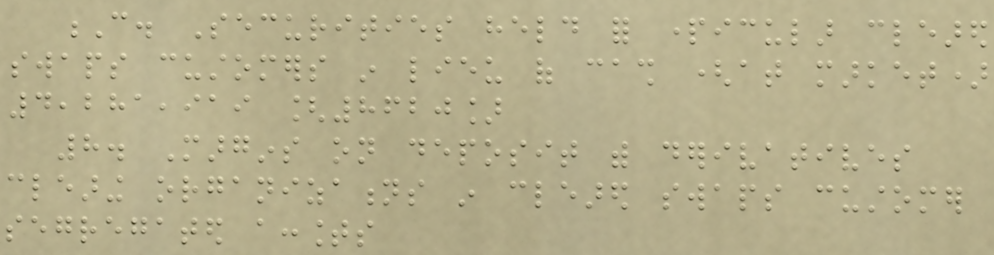C. Securities held for particular cleared
swaps customers in lieu of cash (at market)
4,281,919 [8620]
8. Margins on deposit with derivatives
clearing organizations in cleared swaps customer
segregated accounts
